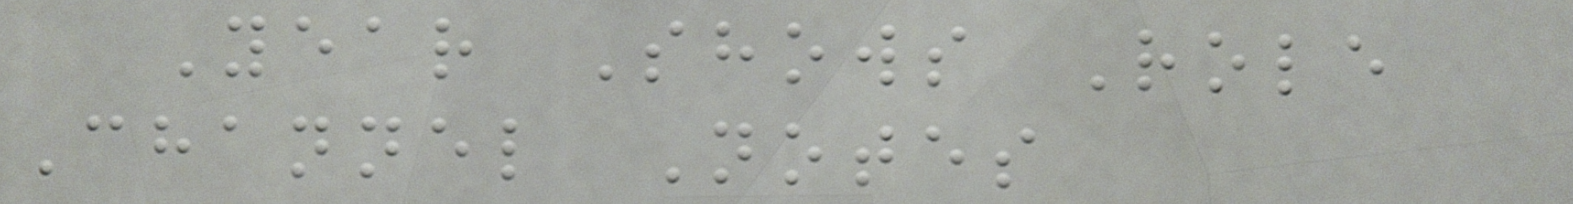Year Shows Role
Channel Notes
